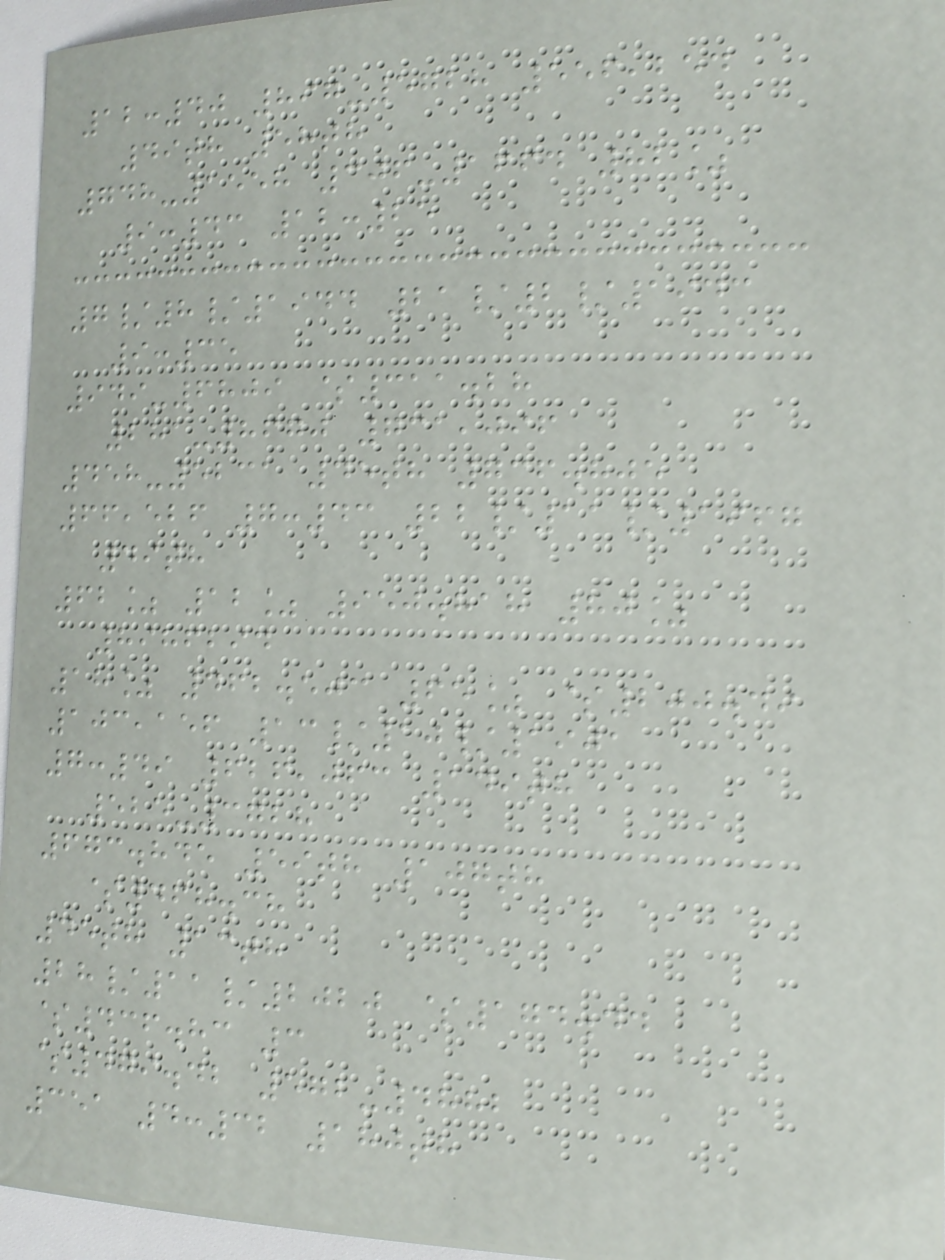12:40 897-5728 556,254
49th 58th
748-1558 306-1664 82%
9:43 12:25
7/8/1944 21/2/1943
9:35
949-6809 $311.28
281-8670 731,096
458-5231 45th 736.805
66,526 7:43 22/11/1967
49th
62% 12% 950.818 80%
8986294
18% 462.503 65% $200.49
103,156 13/10/1901
7:49 626,063 149th
525-3728
673.845 59th 107th
$468.38
45th 13th
28/11/2020 $174.44
$436.83 3
$479.42 572-4882
351 4:32 180th
